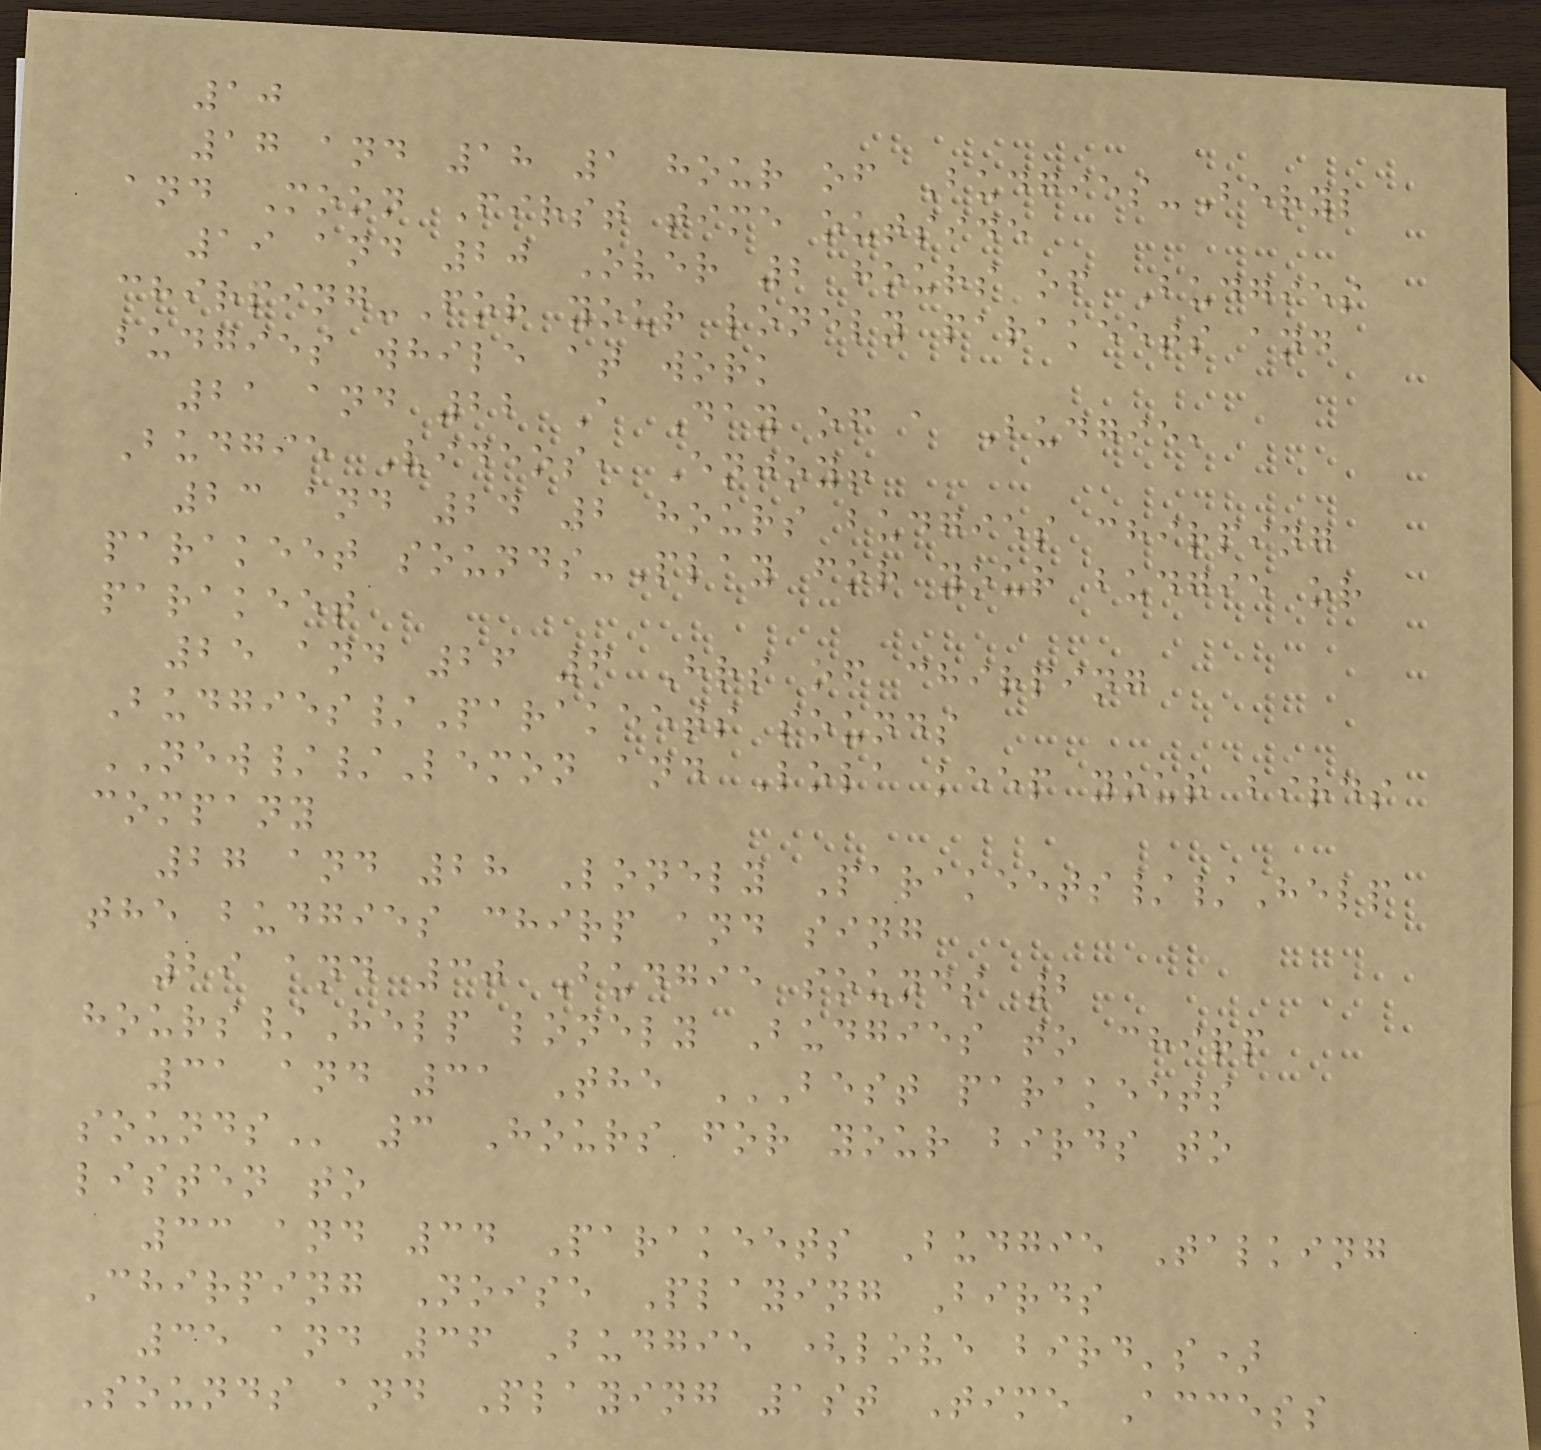10
17 and 18 1 hour of Budgies-Beryl
and Moon First time outside
19 and 20 Over 2 hours of Budgies
chirping-For your lonely parakeets and
budgies while at work
21 and 22 A Day of a Budgie,
Budgie Videos, Enjoy!
23 and 24 2 hours budgies chirping
parakeet sounds-Play for your budgie or
parakeet
25 and 26 6 Hrs of chirping
Budgies/Parakeets sounds
NEW//Lemon and Lola keep your birds
company
27 and 28 Lonely Parakeets//Help
the budgies chirp and sing
29 and 30 Budgie sounds 2
hours/Help lonely Budgies to chirp
31 and 31 The BEST PARAKEETS
SOUNDS 3 Hours for your birds to
listen to
33 and 34 Parakeets Budgie Talking
Chirping Noise Playing Birds
35 and 36 Budgie (love bird's)
Sounds and Playing 1st Time Access
